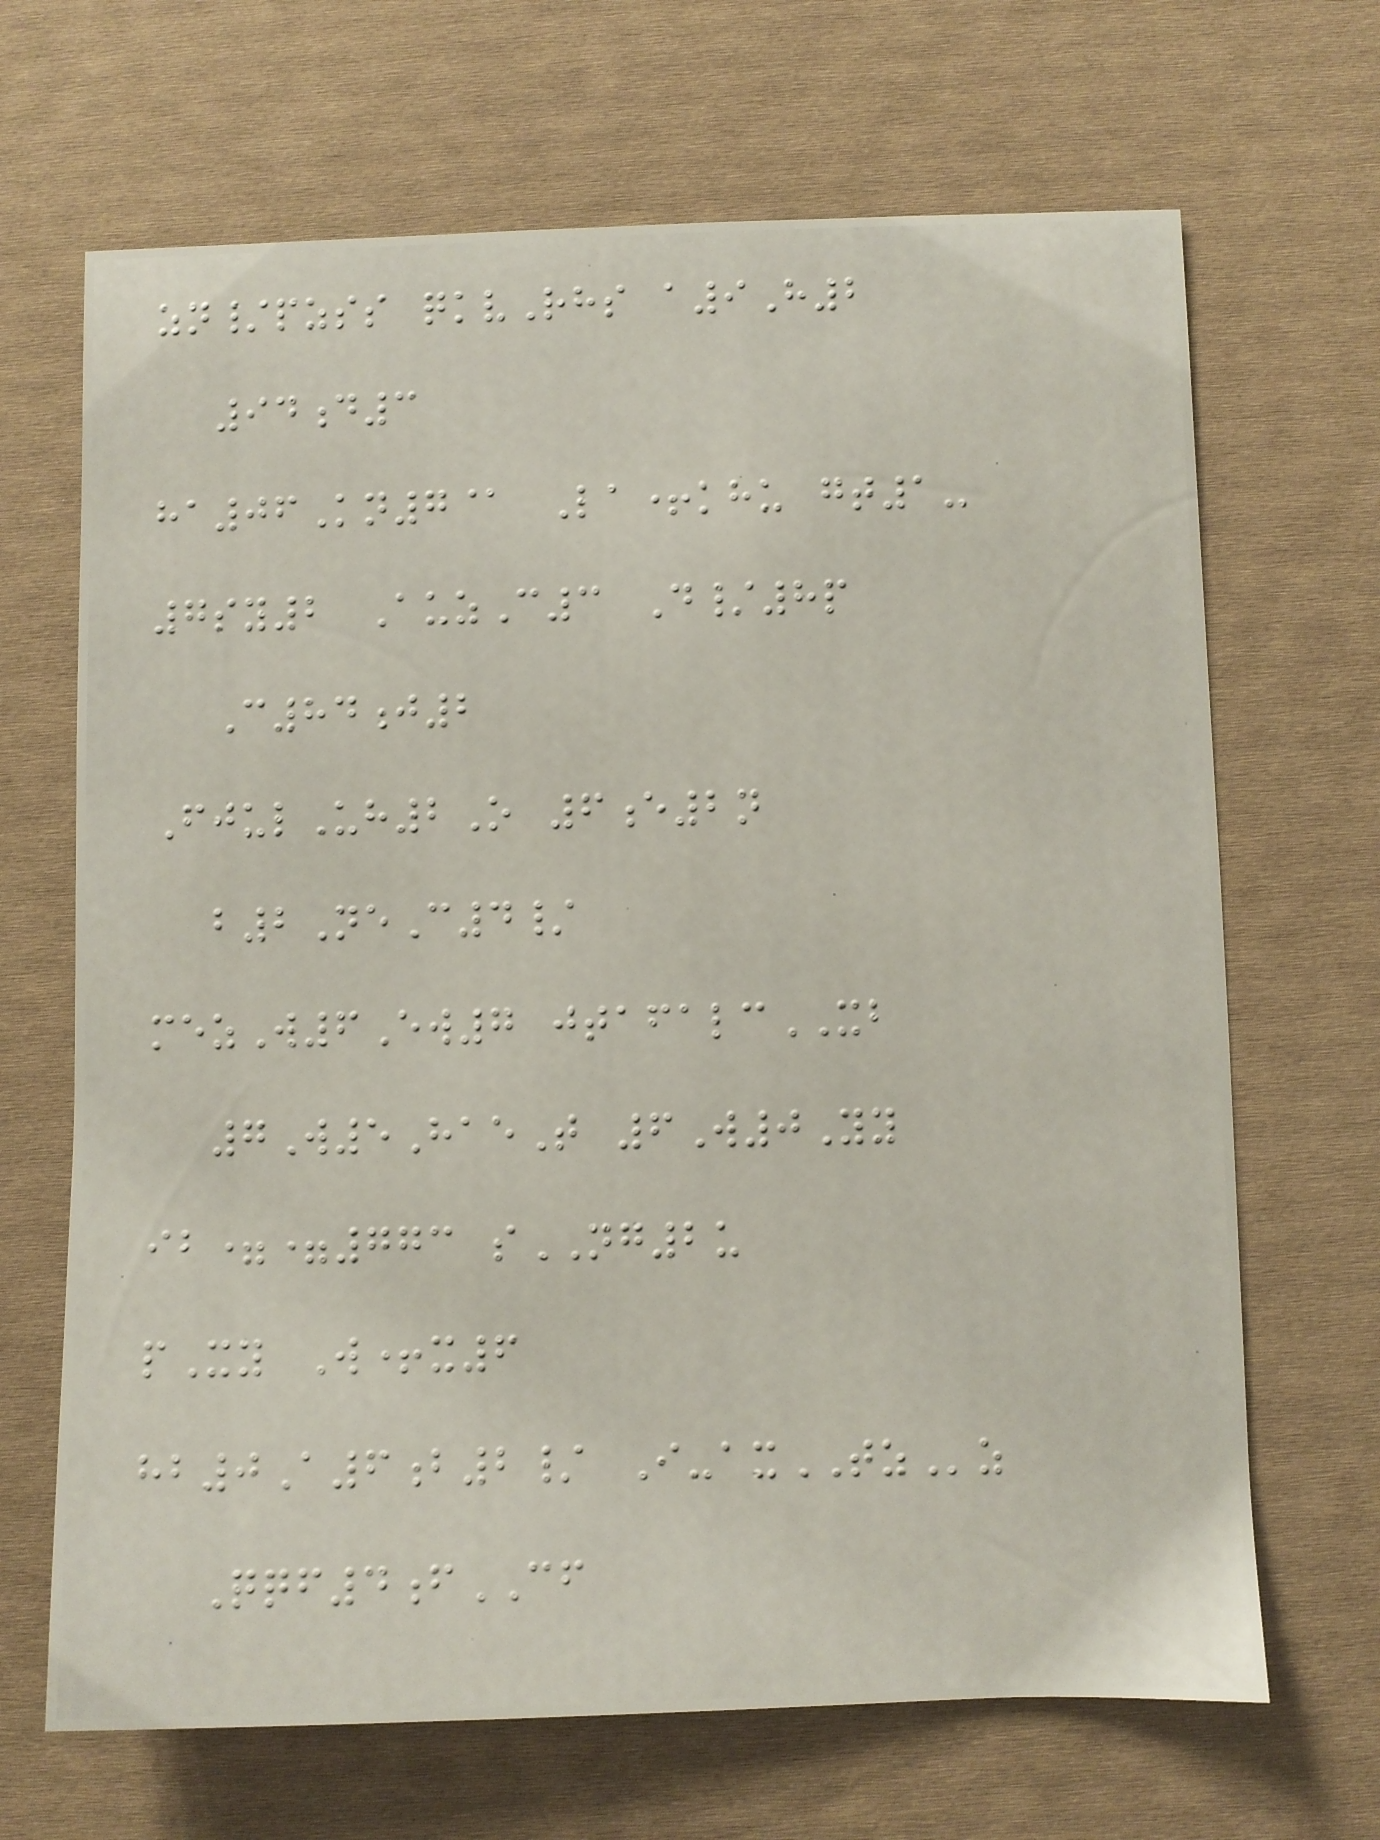zn/pzss qkvRhs a9H2
94d3
ha06Kn7@ La+khu gt1-
7sy2 AuzC3 D/8p
C84j2
FjulUh2O 6e2n
b2NeC4/
mezW6Ew7 jtafalcXB
7W5HaeT 6W0Yy
ib==773 sNG2u
pXy W+x6
hb0A6b2/ I-axTZz
Qqf4fCF
